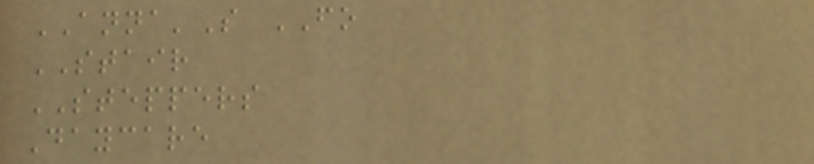ANNA'S FO
STAIR
STEPPERS
Daycare
